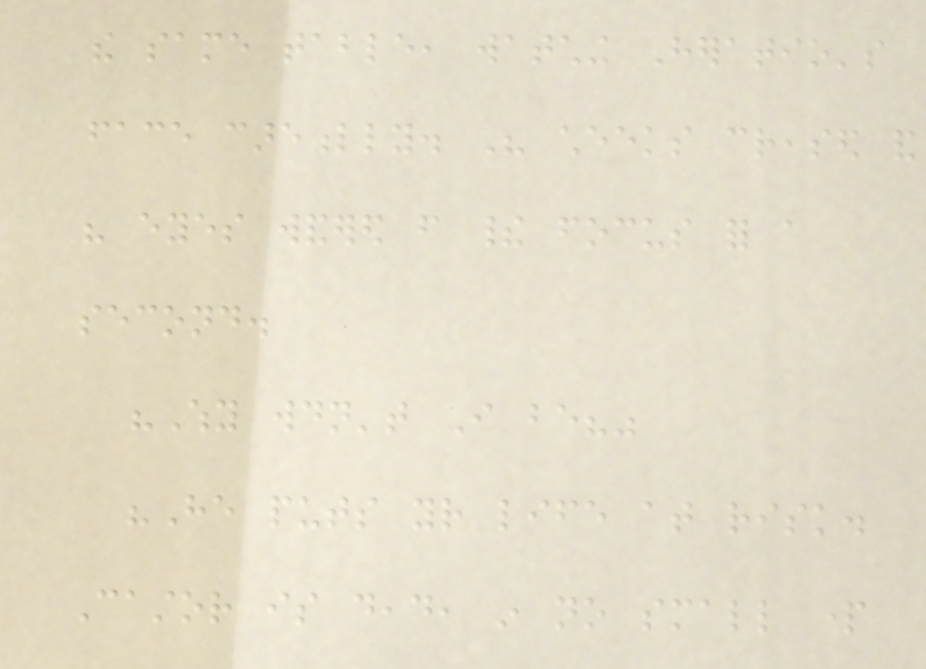the same table, watching Heratio's
face carefully. His cheeks creased and
his eyes wandered from their focus for a
second.
"Why wouldn't I be?"
"He puts your life at risk.
Castor is dead, in no small part
